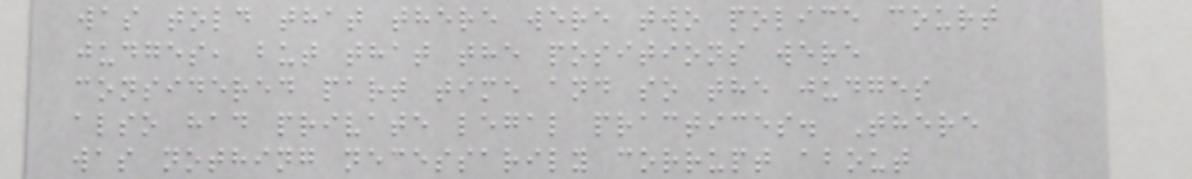was told that there were two police court
judges, but that the positions were
considered part time and so the judges
also had private legal practices. There
was nothing necessarily corrupt about
